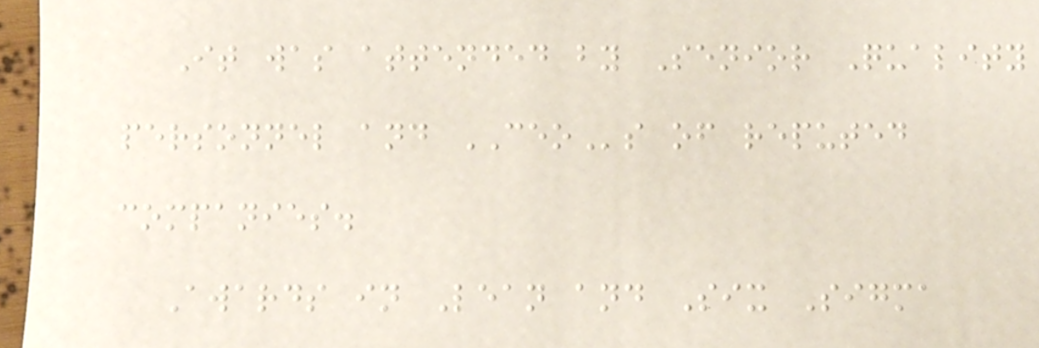It was attended by Senior Quality
personnel and CEOs of reputed
companies.
Awards in Lean and Six Sigma
